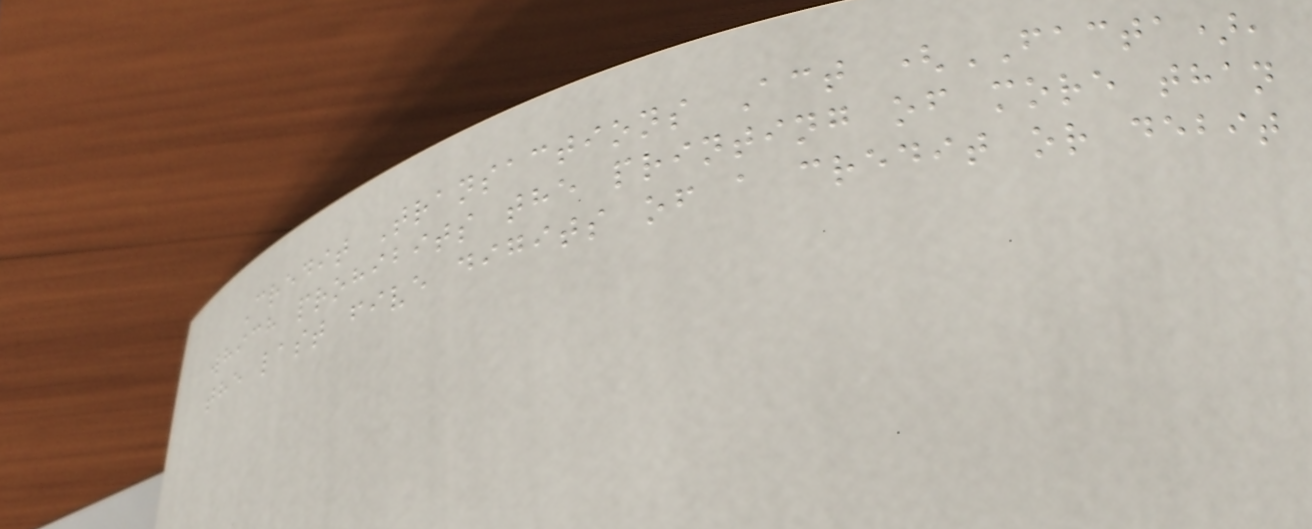Credit Transactions Act (FACTA),
which prohibits the printing of more than
the last five digits of a credit or debit
